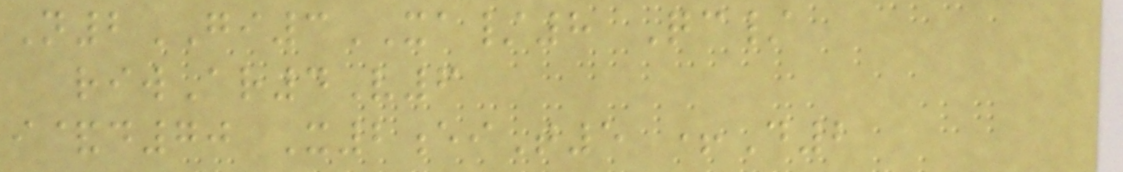N2GI3XA/8 Qc/
riwAr4V6
i&d70 X2eiT5 +D2
